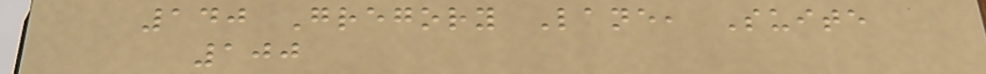140 Gregory Lane, Suite
100
